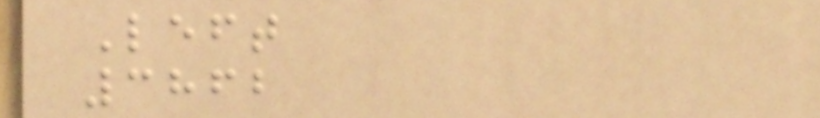Left
3862
